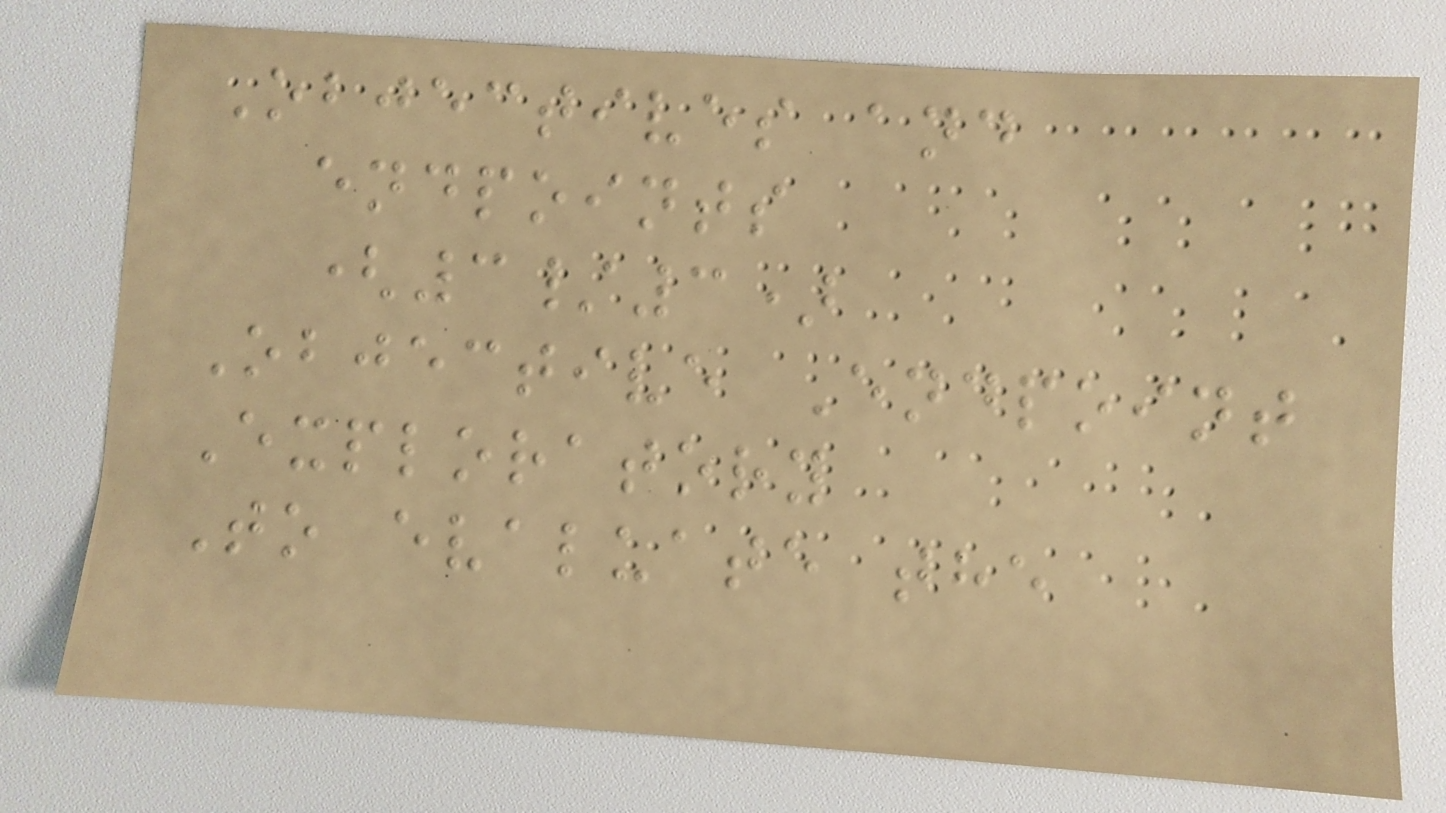Objectives and
endpoints
(3/3)
Objective Endpoint
Exploratory
To evaluate the
